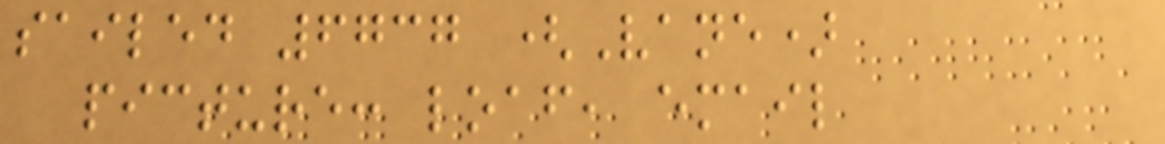sailed 6737 (Vane)
picture: loaf, email
